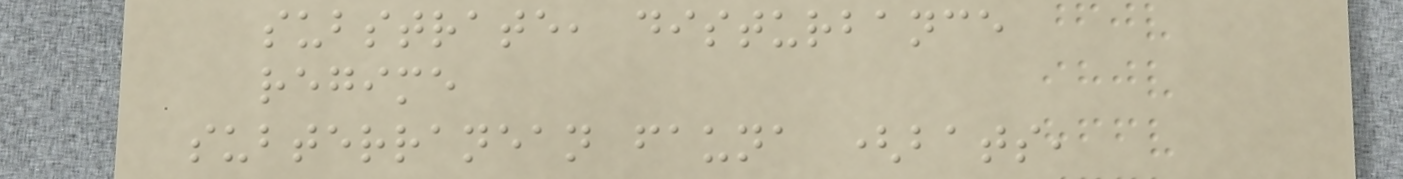substrate, disturbance
regime
subterranean fauna (bats,
